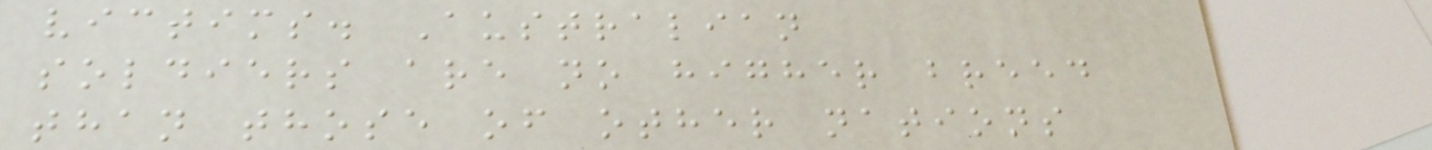victims. Australian
soldiers are no higher breed
than those of other nations
